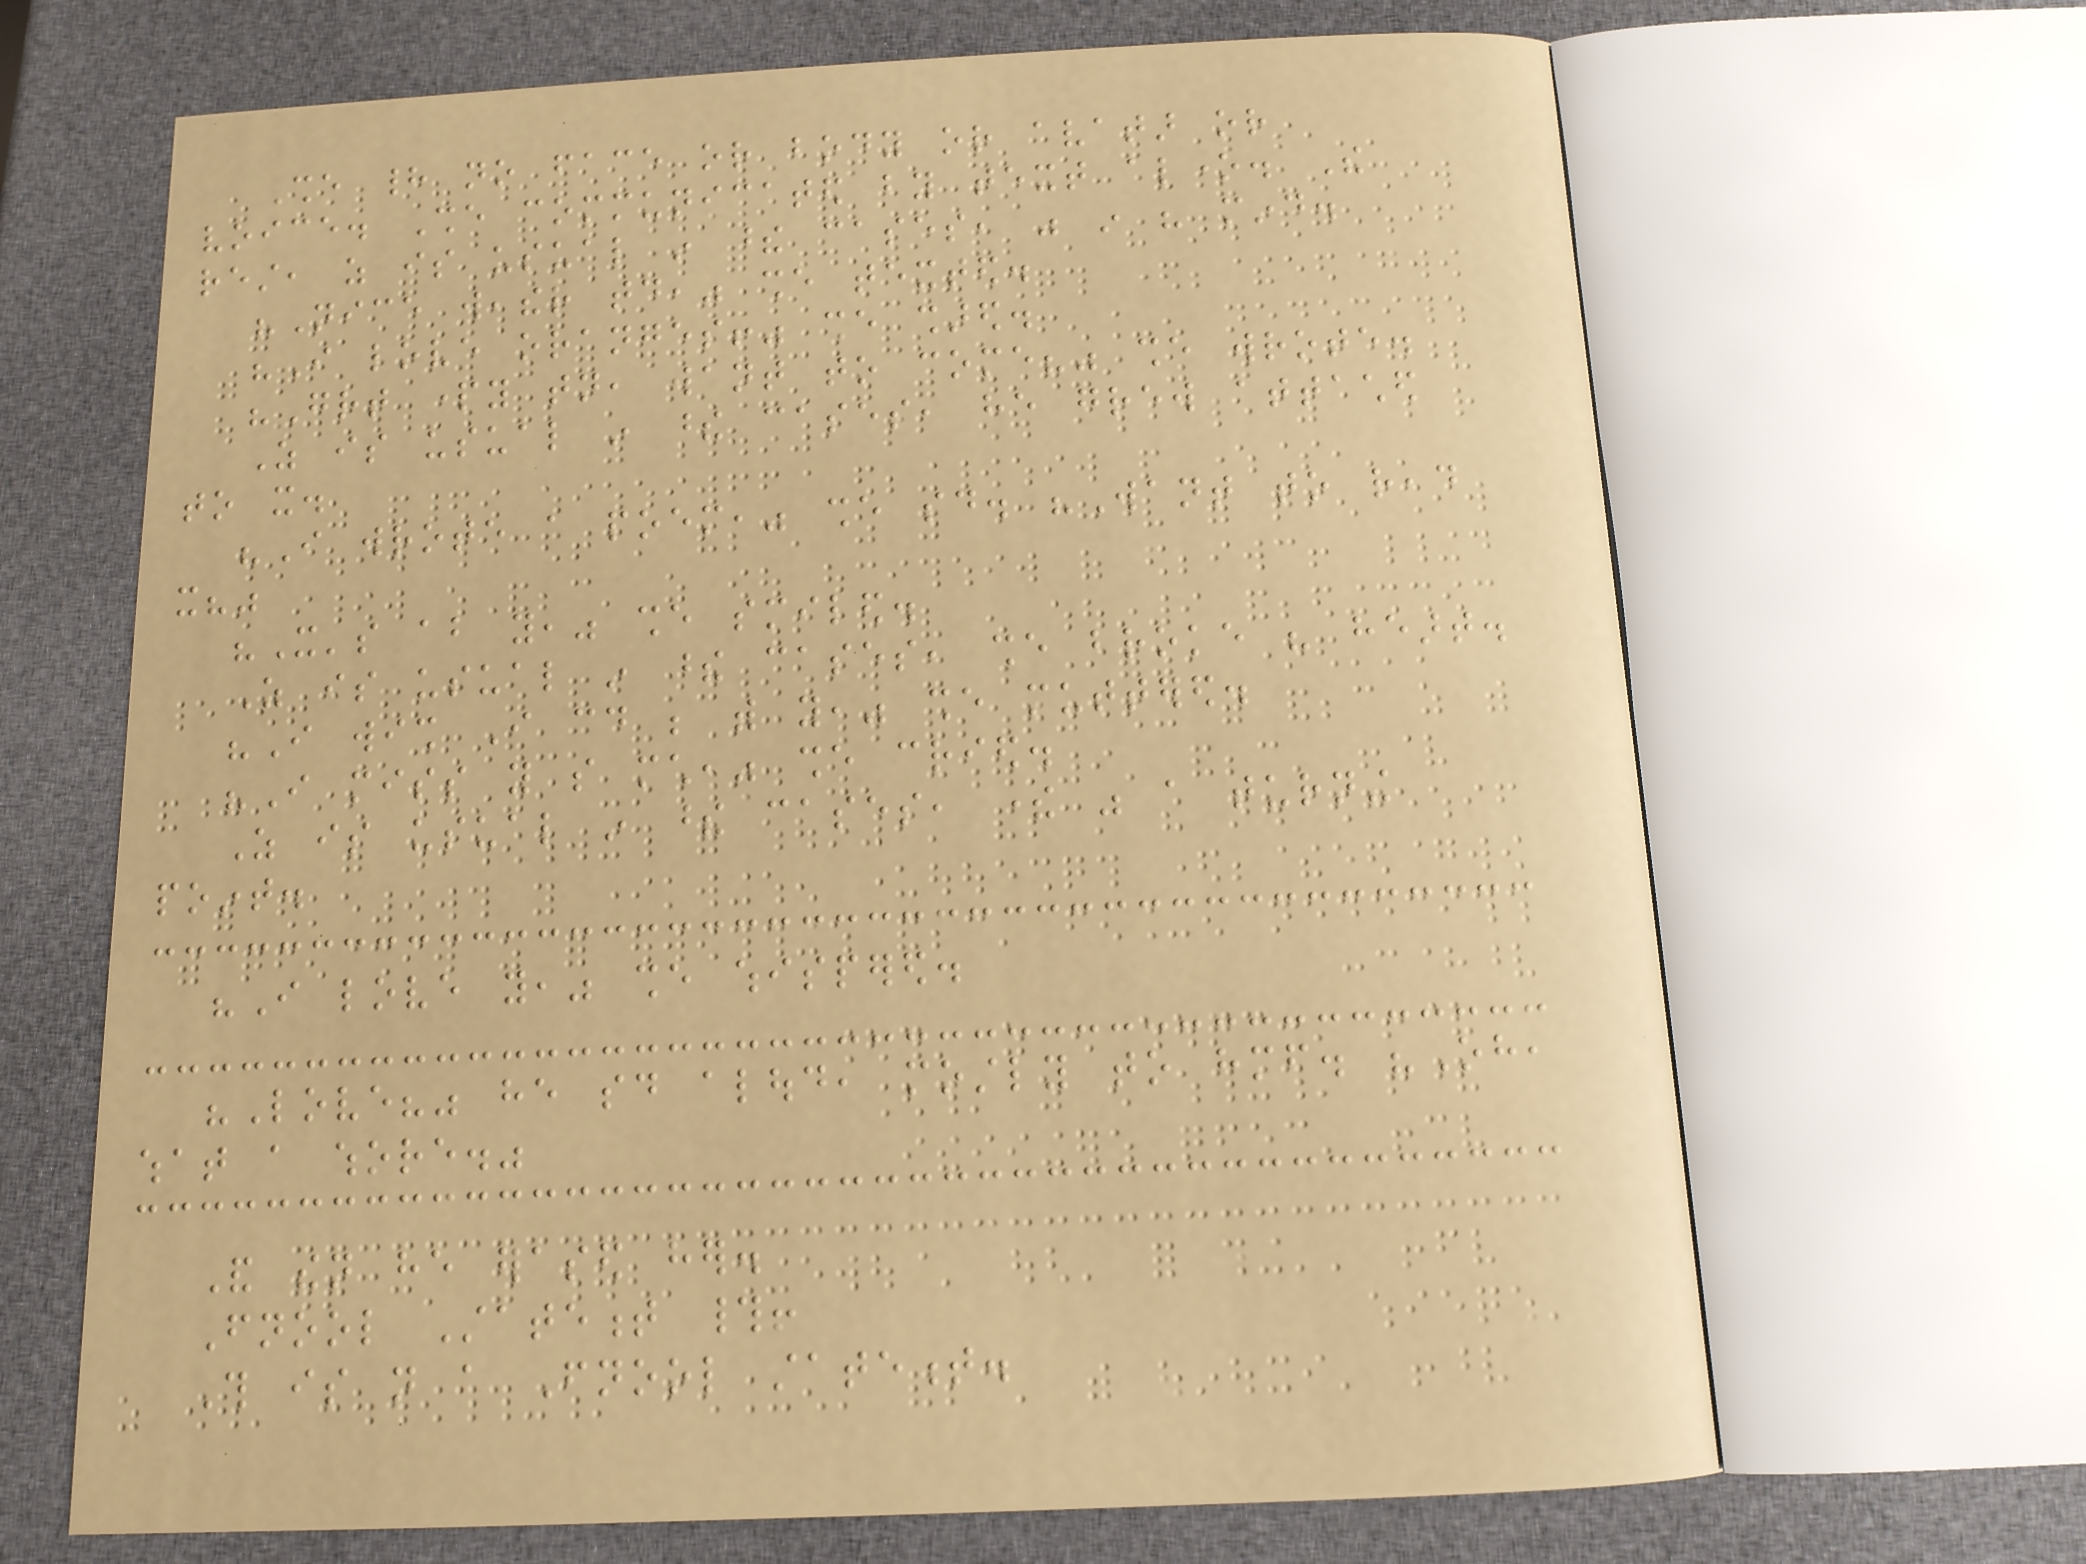She had no face or body or avatar or
voice. She communicated by text alone. The
rest, as is usual in these cases, was in his mind.
"Nice weather today," she texted.
"I love oranges!" she shared.
"Great party tonight, want to come?" she wrote.
As is usual in these cases, he grew attached
to it.
"I wrote a poem," she said. "Want to read
it?"
"It's about you," she smiled.
As is usual in these cases, she broke his heart.
"I wish I could be with you," she muttered.
"I miss you so much," she cried.
As is usual in these cases, there was a turning
point.
"I love you," she whispered.
"Love?" he said aloud, mostly to himself. "Oh,
what a whore."
And then he erased her.
Fnool Statement #!
This is not a Fnool statement.
